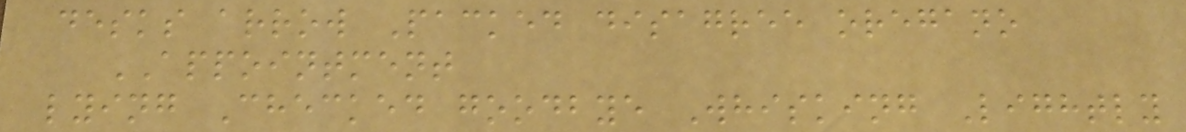desks arrow Packed disagree oregano
APPOINTMENT
lying Checked goodbye Whisking Lightly
